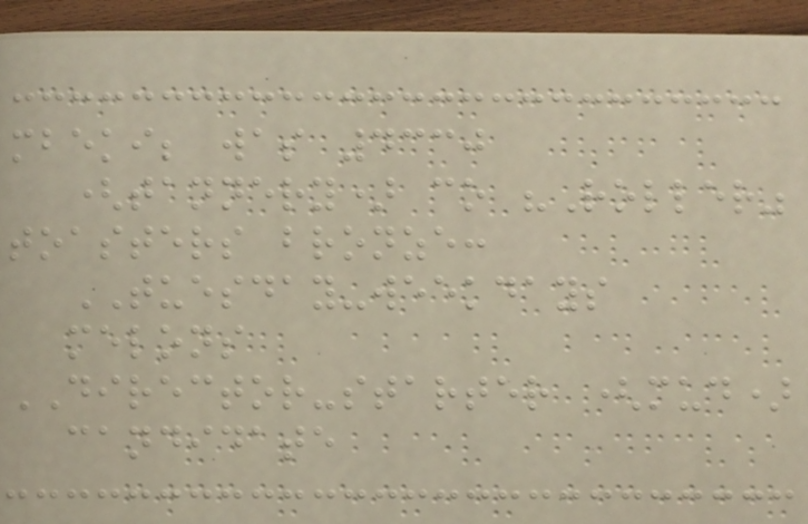mbeki; was 4330
(tannery) co "Roller"
toasters bronze:
TUESDAY-weekdays
melons
DIRECTOR-starter (mud)
candidate
